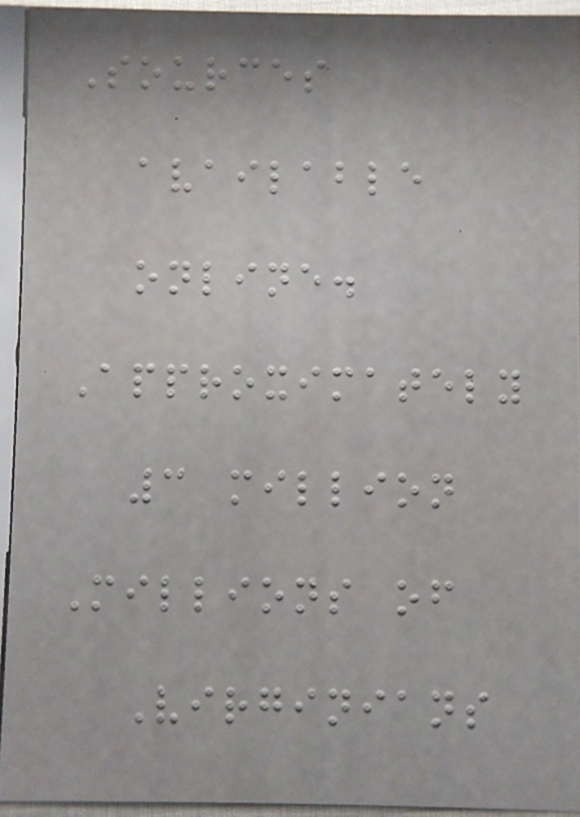Sources
available
online.
Approximately
3 million
Millions of
Virginians
